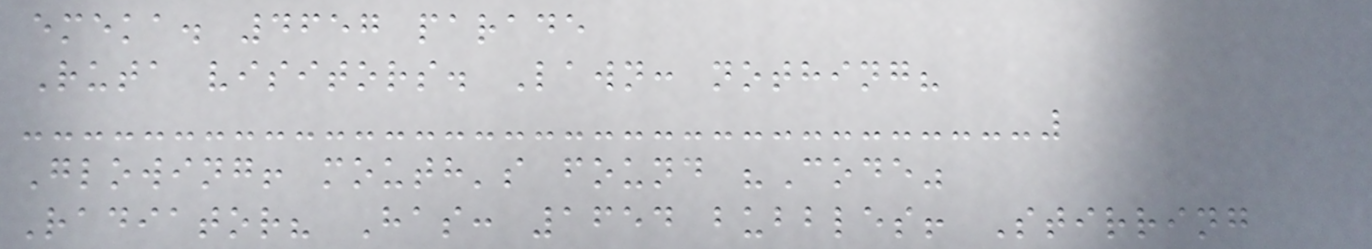emeka. 4657 parade
Ruta visitors. Lawn: nothing?
Glowing! mouth's found "Code"
Radiator? Has: 1654 bubbles! Stirring
